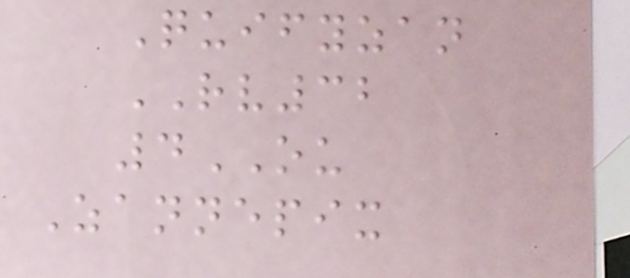Quifyzan
RV32
4OU
Zannepix
